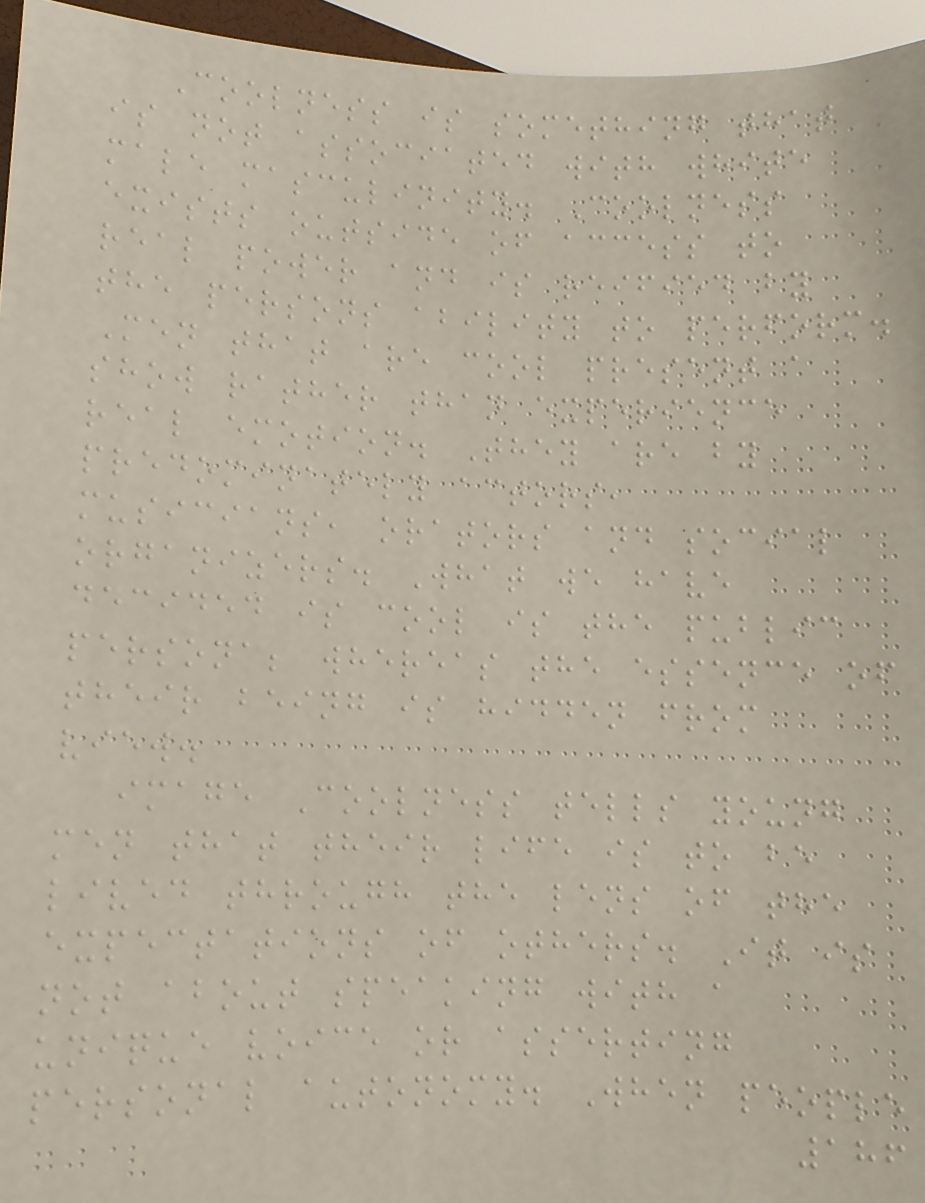Coolness is something that
is not associated with white
male masculinity. Coolness
exists outside of access to
real power and is reified by
the persons ability to perform.
Men that are cool present a
show rather than experience
real emotion. They are by
predominately actors,
musicians, orators and social
organizers. What we have
decided is cool is the public
persona; whereas the essence of
their being is hidden from
view.
image Coolness tells young
men that their life is to be
lived through the lens of the
expectations of others. It is
not about speaking with a
unique voice or asserting
personal autonomy. When people
186
